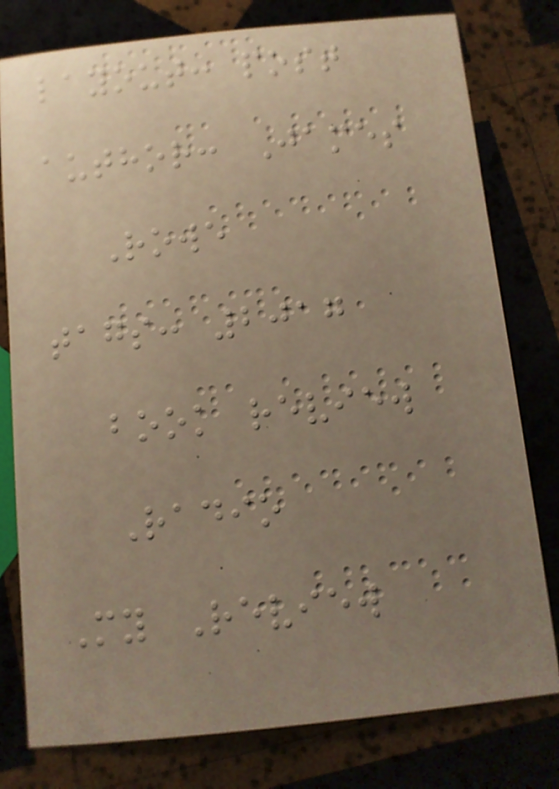layout: post
author: James
Rowe
tags: 2017
book review
Radio
My Review
